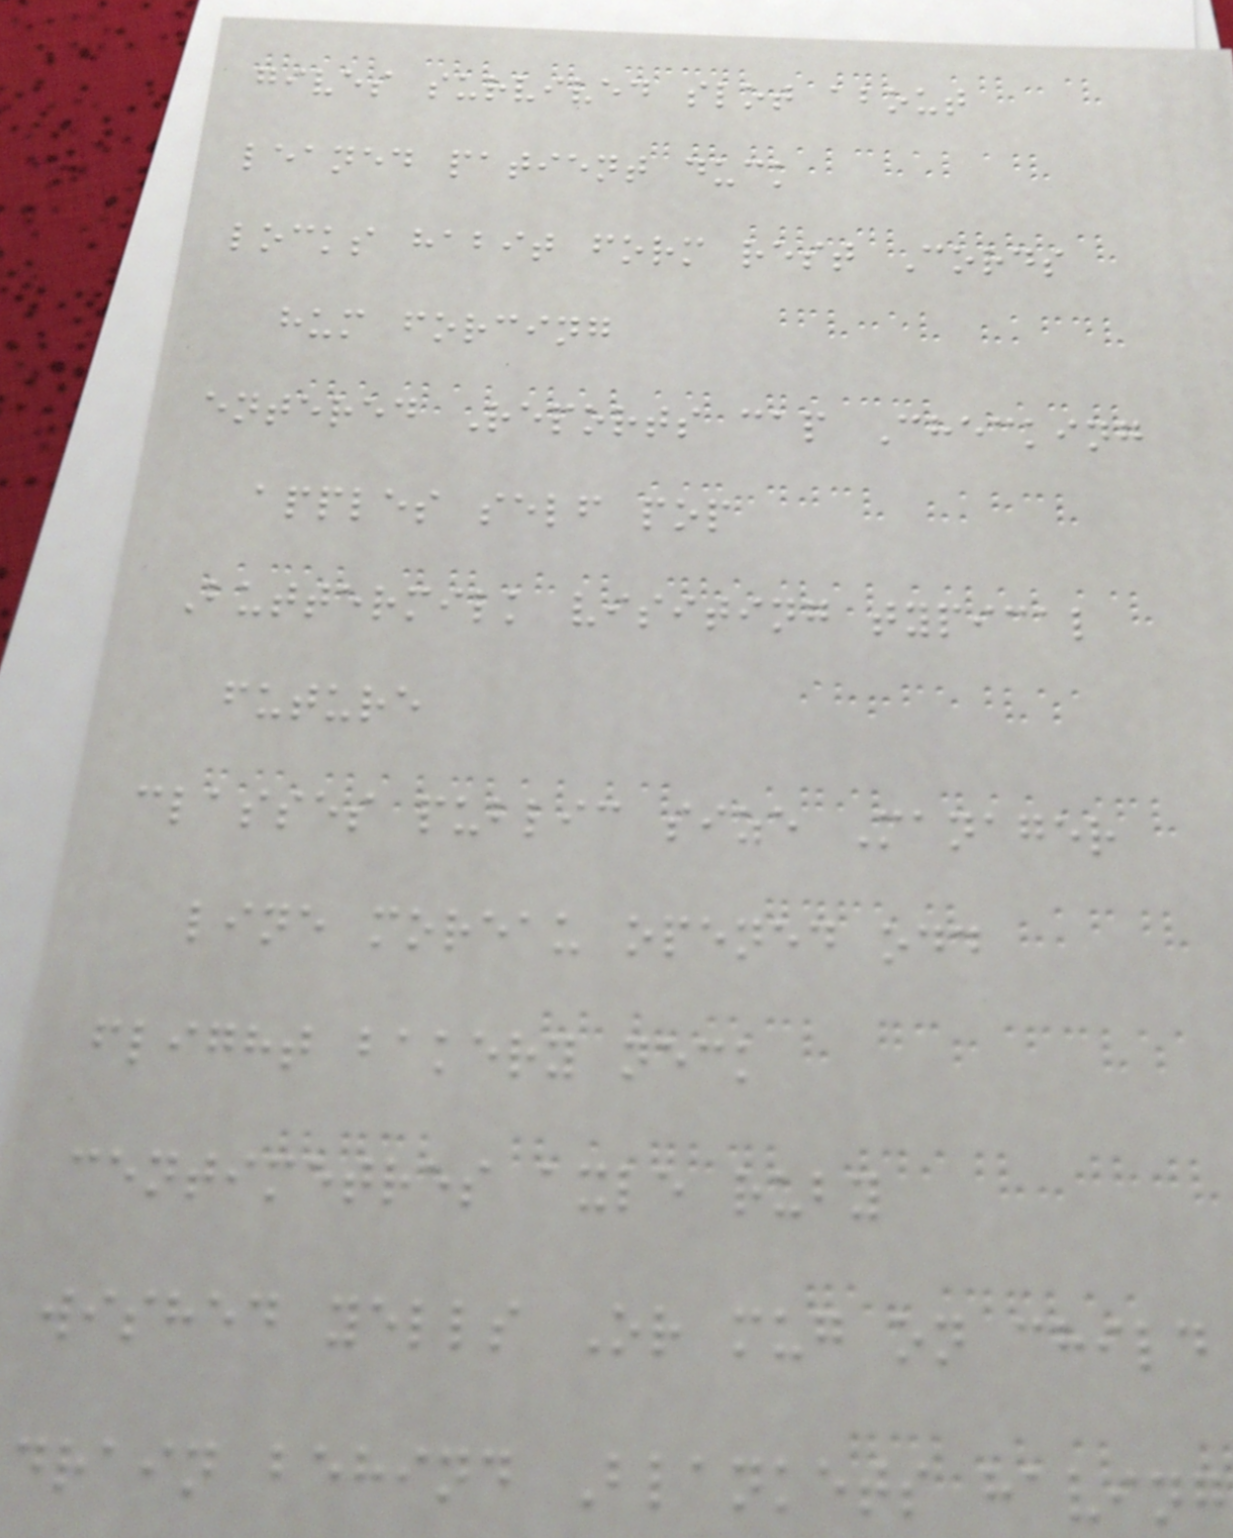gives survived slot about
leaned patient duck
locks habit form rest Cords
hum forcing
entered Reports cap Checking
apples self pop
Buttermilk visiting typical
future
classes public size Manager
line moreau opened odd
flight bakery neck
centimetres axle ruby
wished yells Or mug on child
drain behind Blankets having
